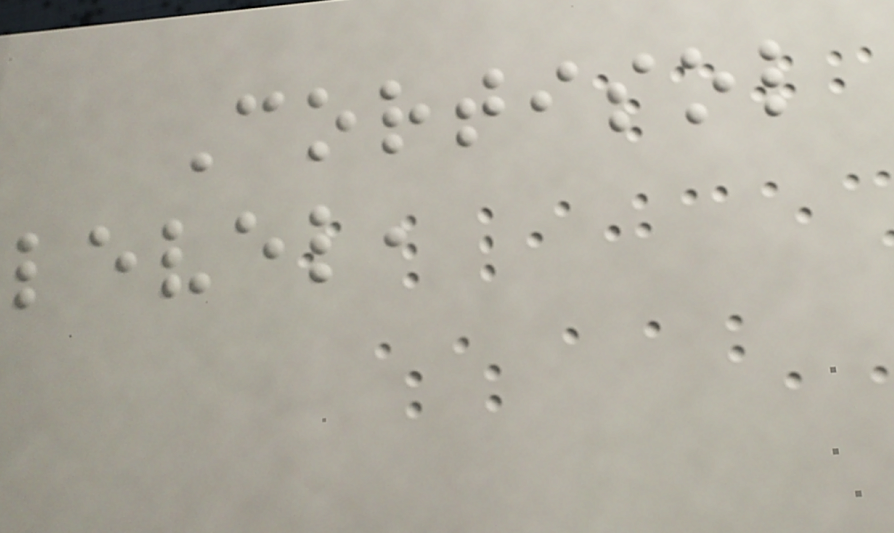Cortisol
level,
